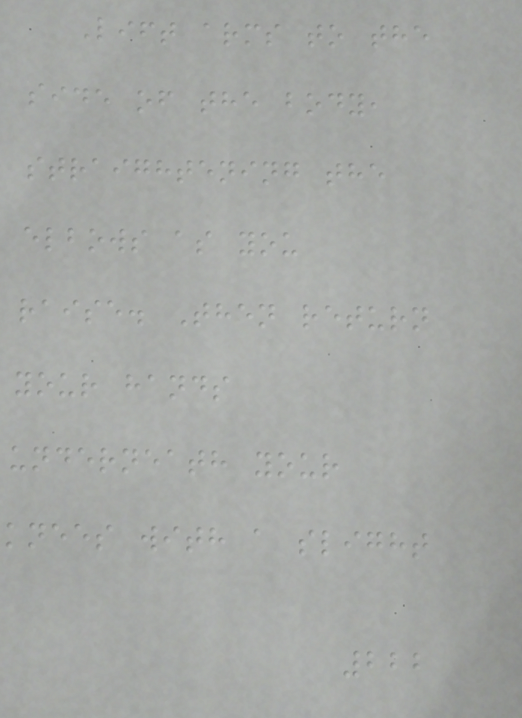Lift arms to the
side of the body,
straightening the
elbows as you
raise. Then return
your hands
underneath your
knees with a slight
222
